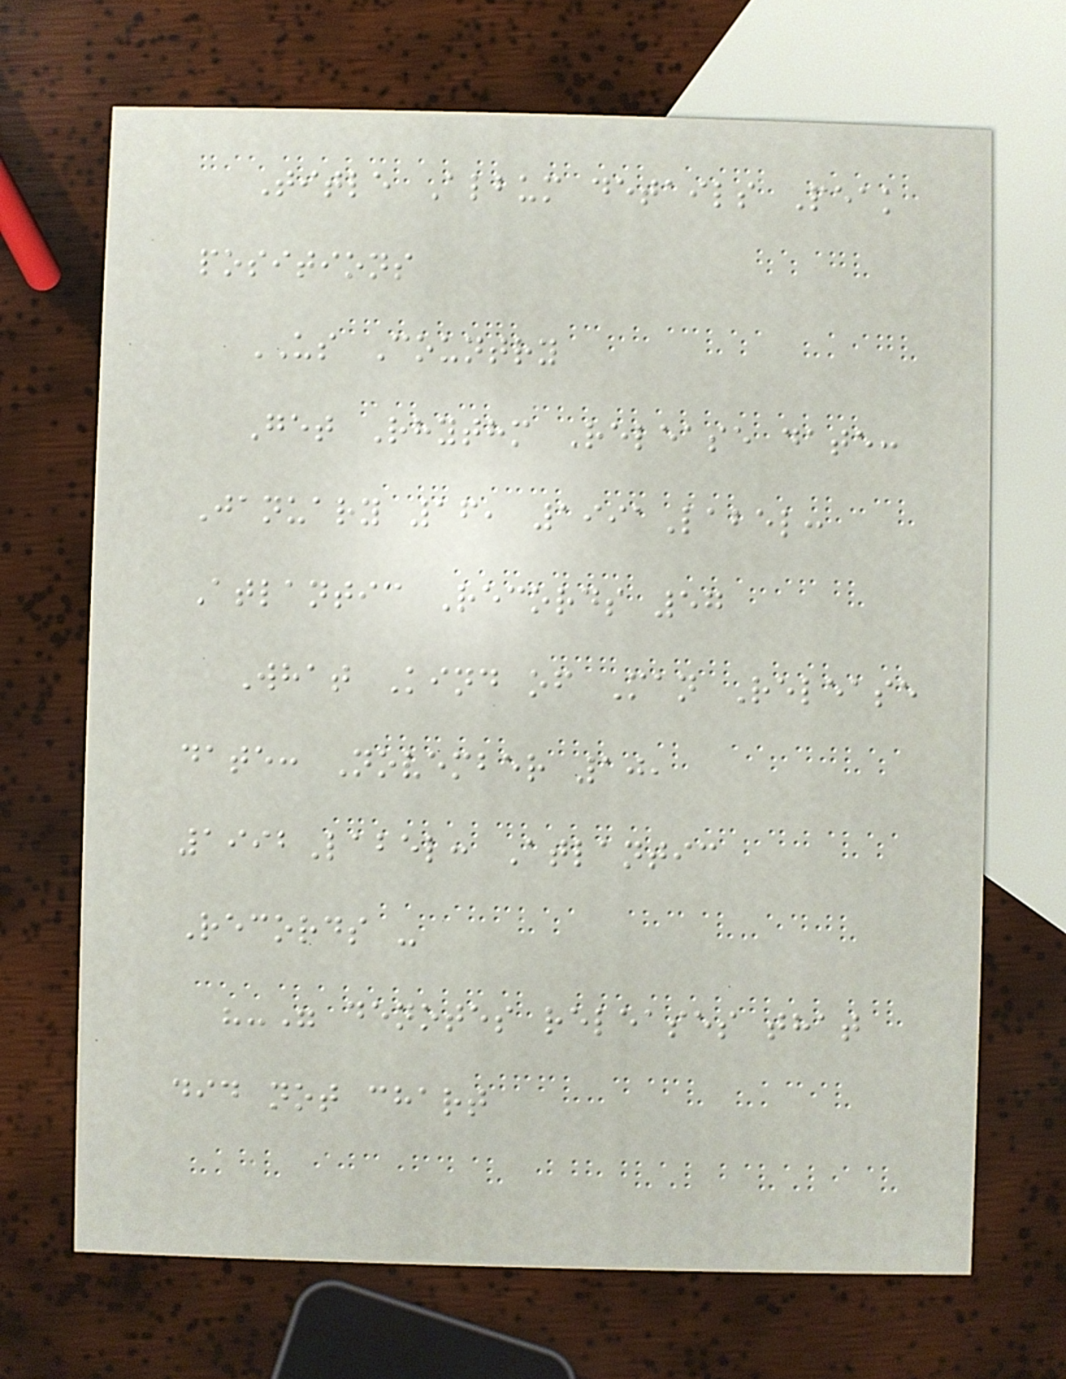Title Album details Peak
positions
US Country
Get Rhythm Release date:
January 16, 1991Label:
Atlantic Records 57
What Kind of Man Release
date: November 10,
1992Label: Atlantic
Records -
"-" denotes releases that
did not chart
